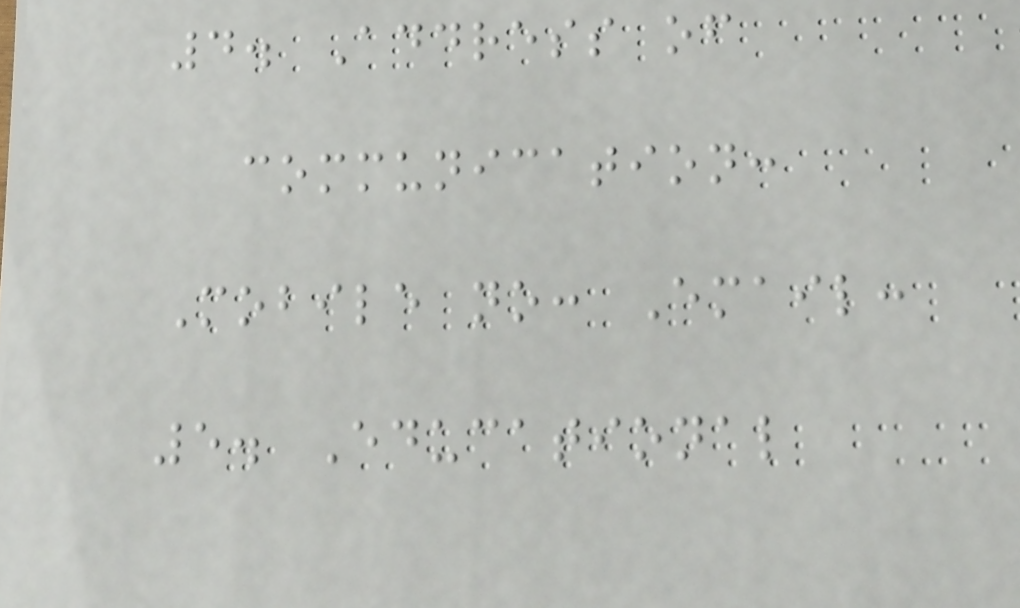4. Address of
communication:
Mobile no: Email:
5. Educational
